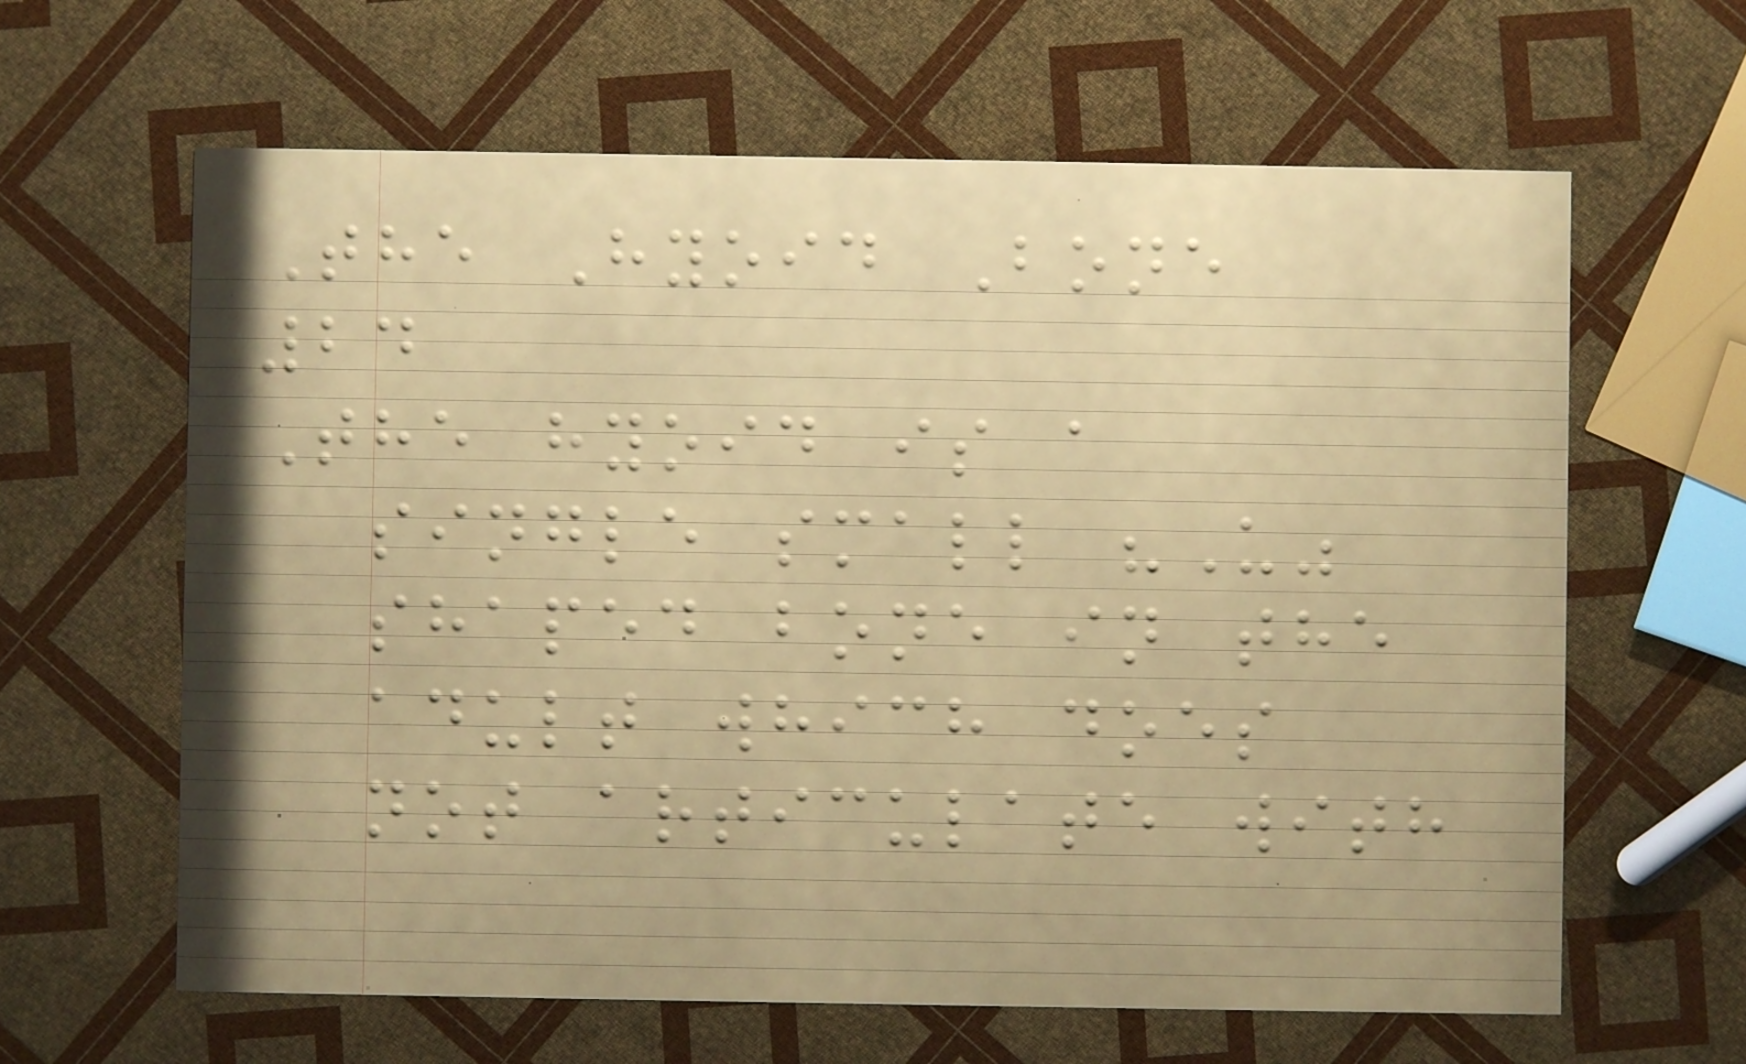The Hyoid Bone
24
The hyoid is a
single small "U"
shaped bone in the
adult which does
not articulate with
